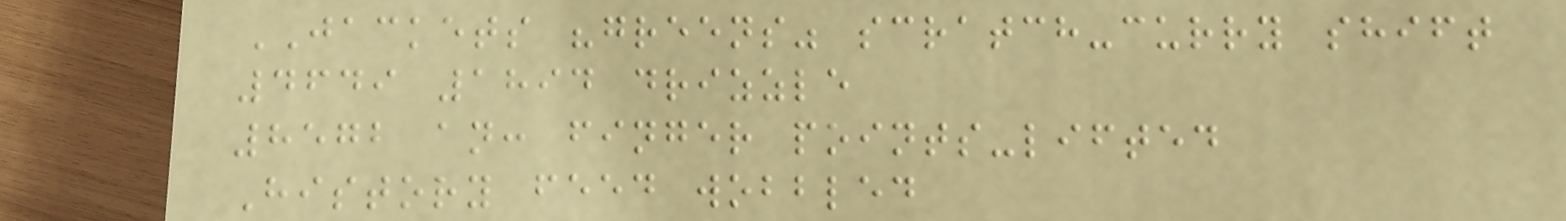JACKETS "greens" scratch-curry shift
4649 1894 drizzle
8572 an: finger points-lifted
History feed wobbled
